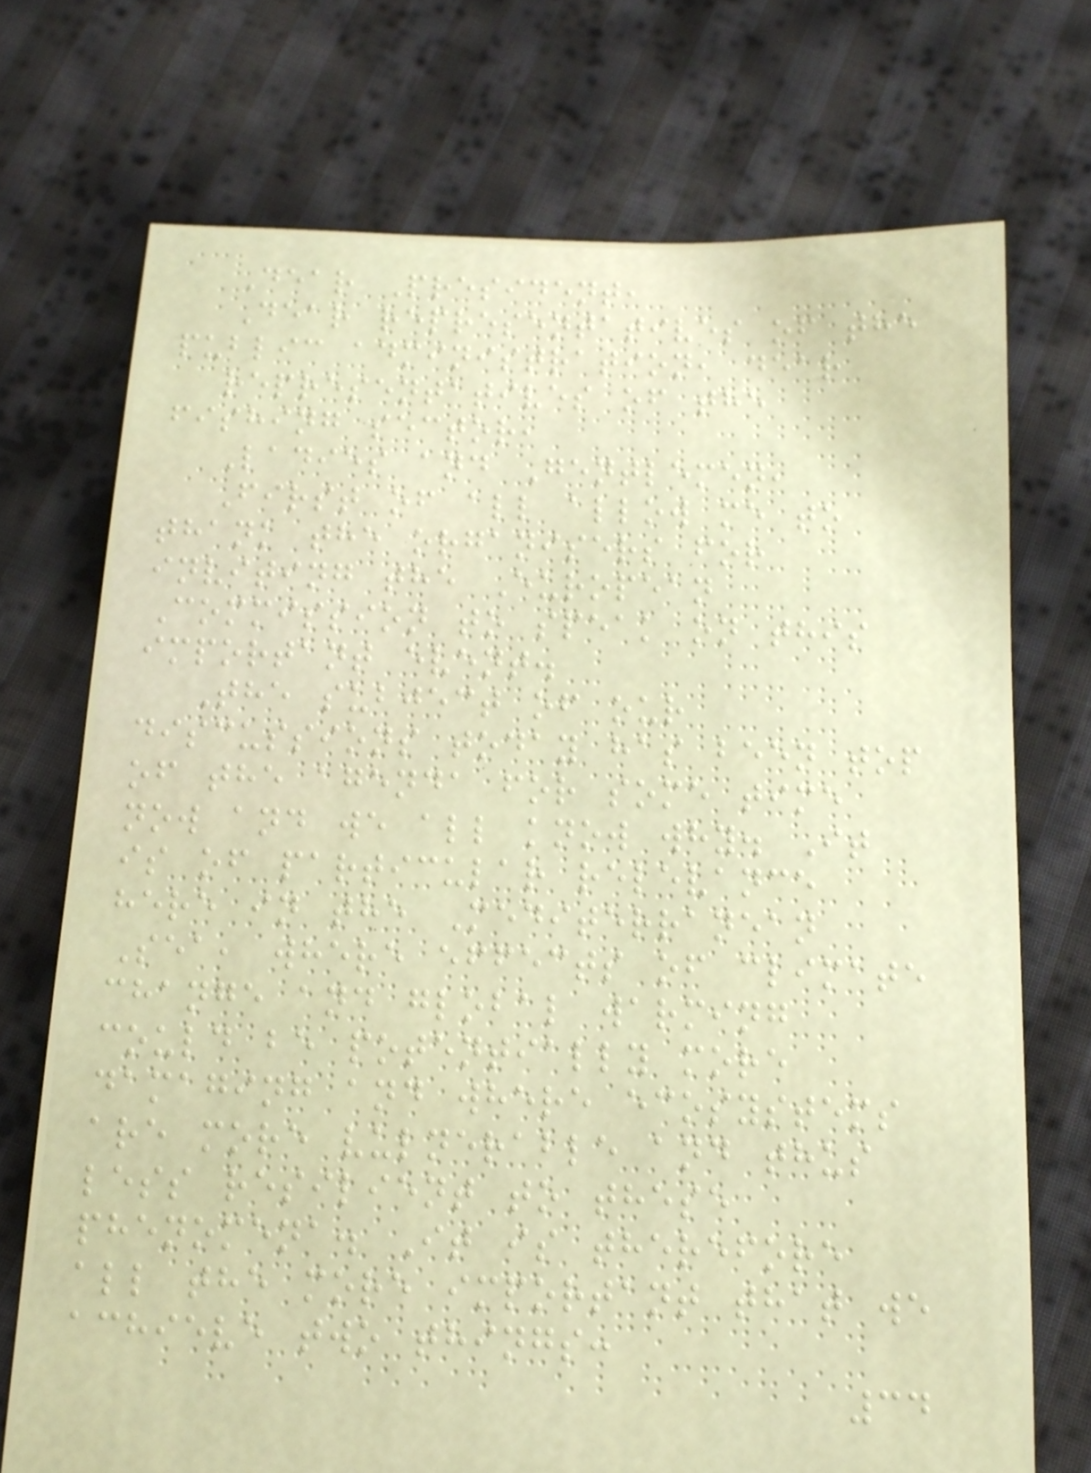Dear President,
Dear representatives of the
public administration, dear
representatives of the
fishing sector,
Ladies and Gentlemen,
First of all allow me to
thank the organisers for
inviting the European
Commission to speak on this
important event.
The subject of our
discussions today has been top
of the agenda for some time
now and we all know why. It
is of particular relevance
here in the Mediterranean
Sea, where effects of climate
change and global warming
could be potentially more
damaging and where ecosystems
are more vulnerable and thus
less resilient to these
phenomena. It is therefore
all the more important that we
achieve two things:
34
